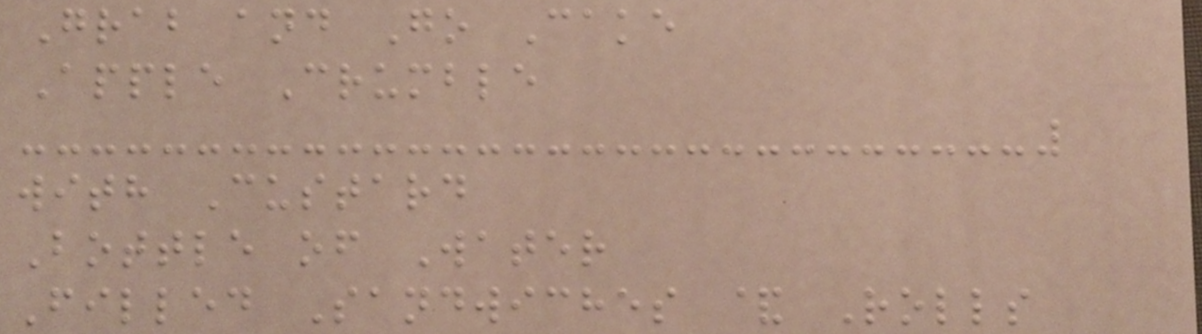Grab and Go Cake
Apple Crumble
with Custard
Bottle of Water
Filled Sandwiches & Rolls
